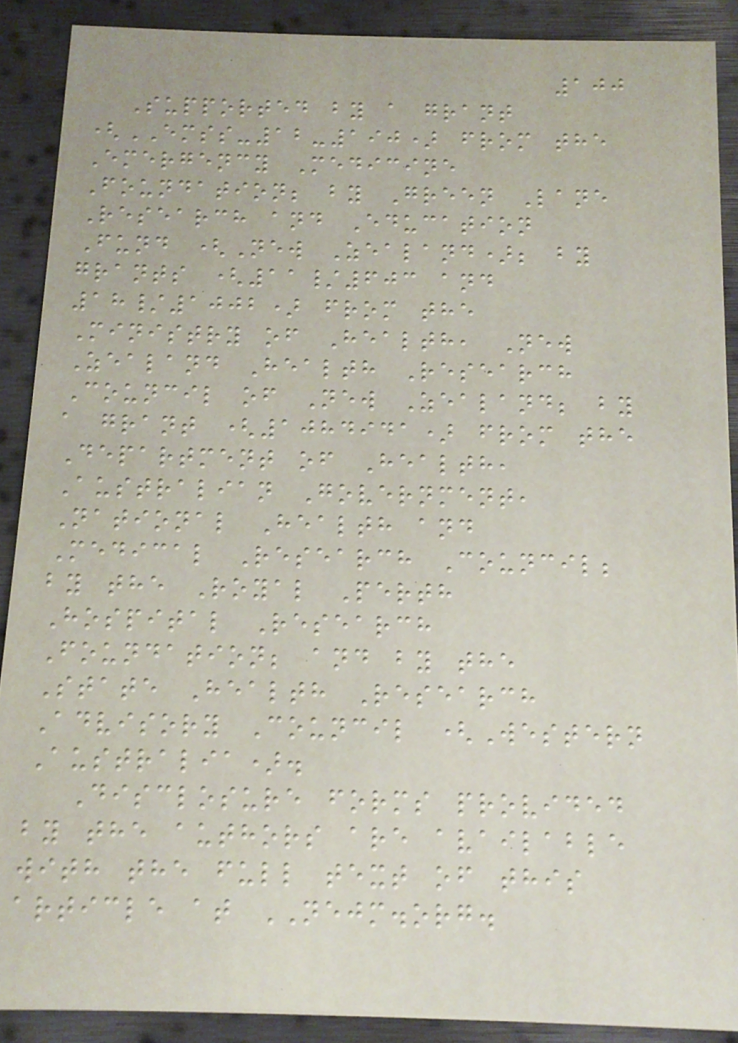100
Supported by a grant
(EMSS-12-190) from the
Emergency Medicine
Foundation; by Green Lane
Research and Education
Fund (New Zealand); by
grants (11/603 and
18/1002) from the
Ministry of Health, New
Zealand Health Research
Council of New Zealand; by
a grant (1084941) from the
Department of Health,
Australian Government,
National Health and
Medical Research Council;
by the Royal Perth
Hospital Research
Foundation; and by the
State Health Research
Advisory Council (Western
Australia).
Disclosure forms provided
by the authors are available
with the full text of this
article at NEJM.org.
